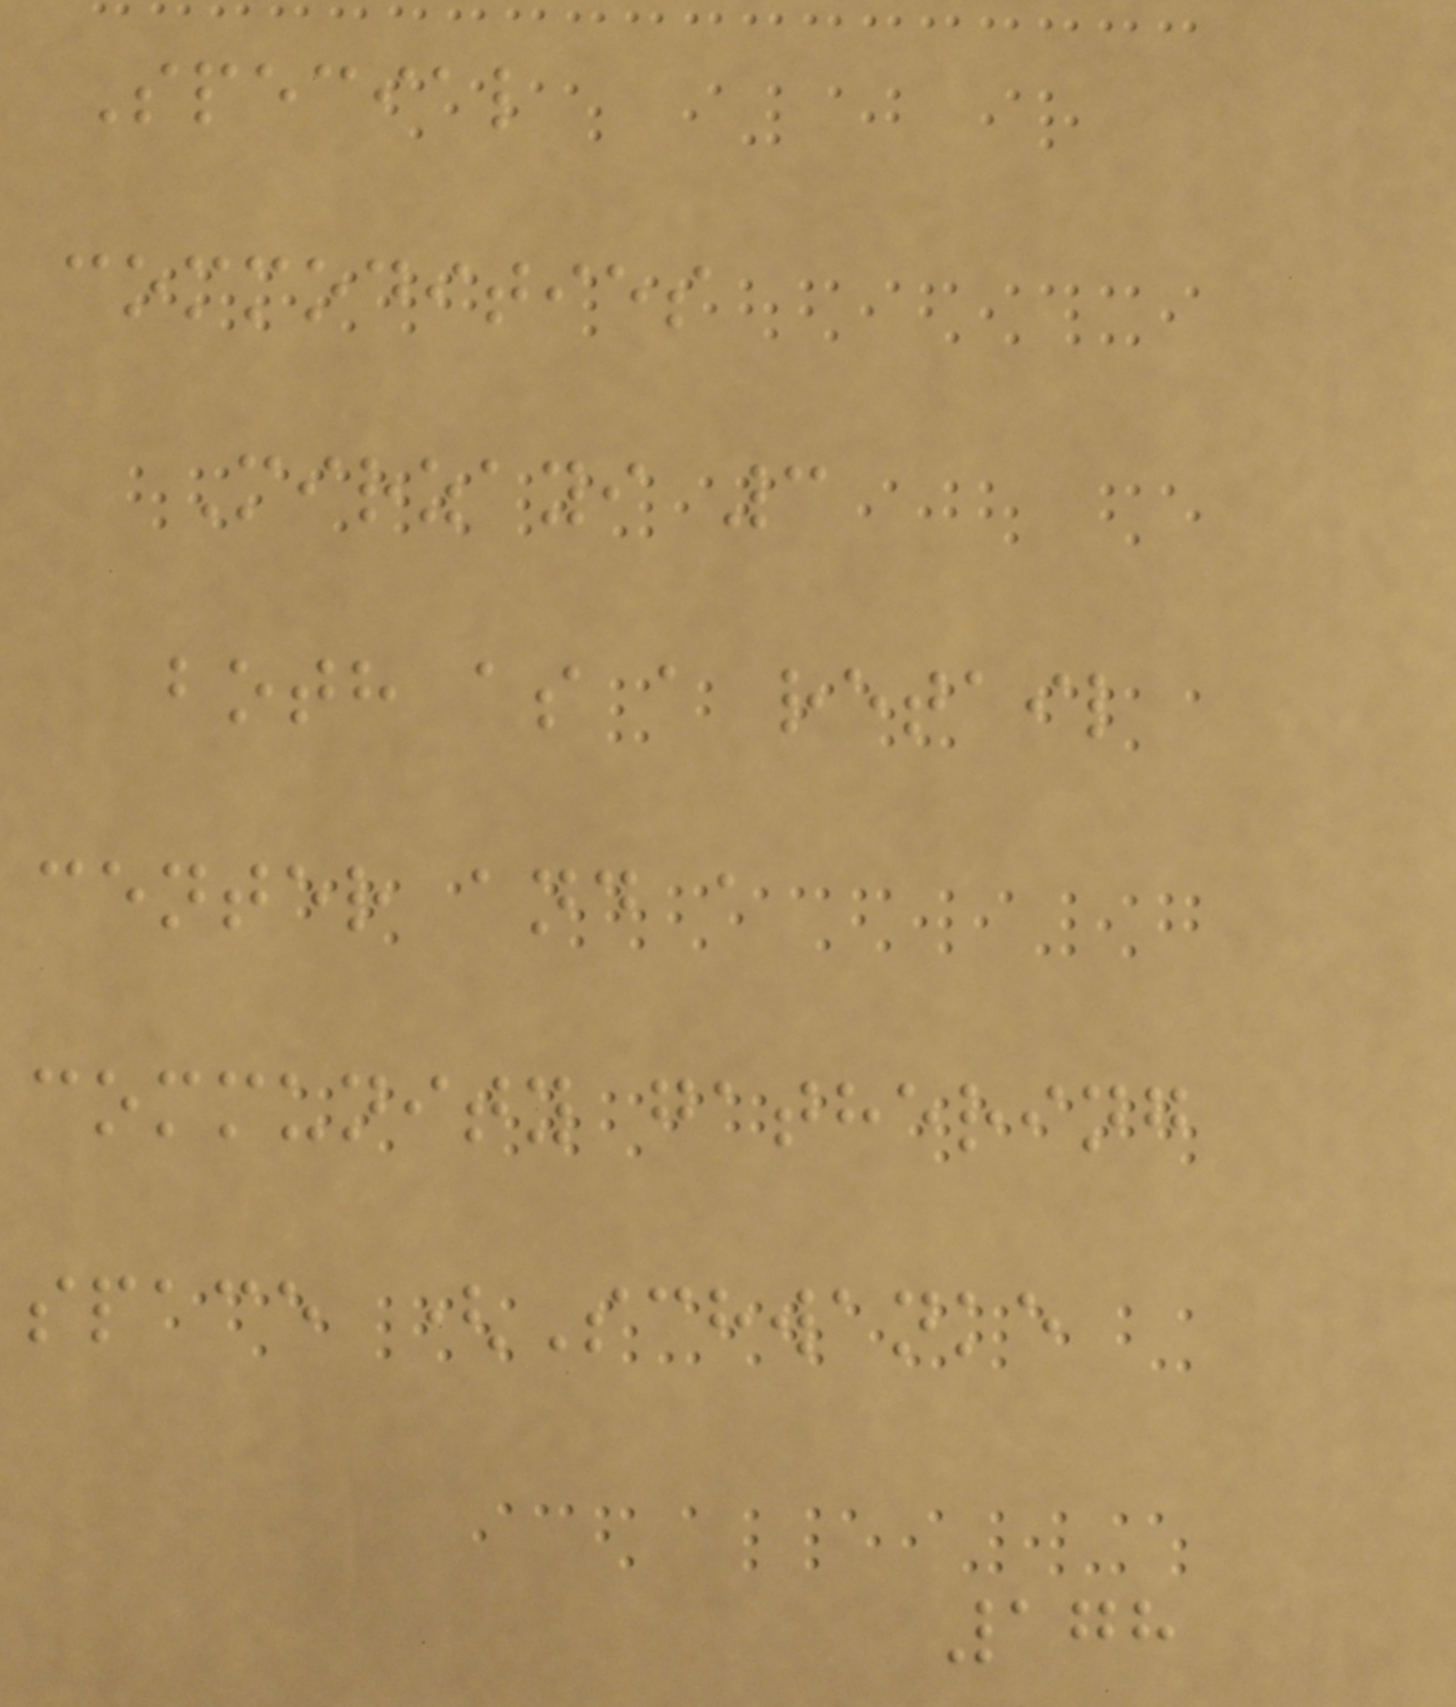Special
commodities
Mirzayi 3
both as a retail
center and a
community gathering
space (Schwanke
178
